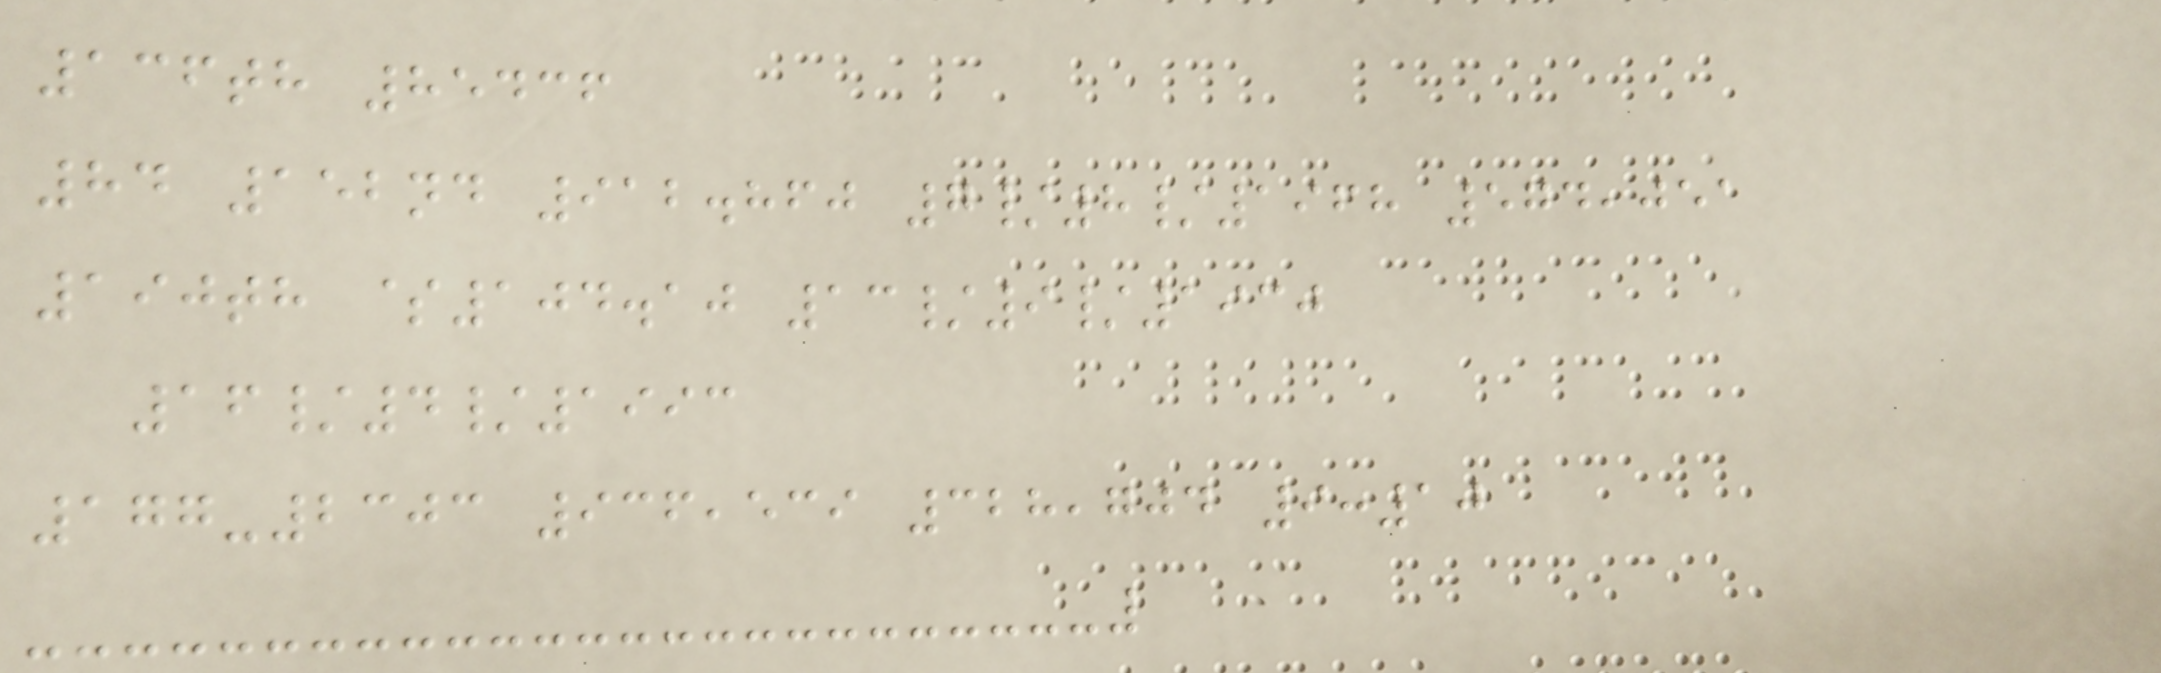136th 85436
84 152nd 912.860 7/8/1968 574,051
190th $104.10 13/9/1930
16/4/1993
177-2303 936,539 328,704 9:10
